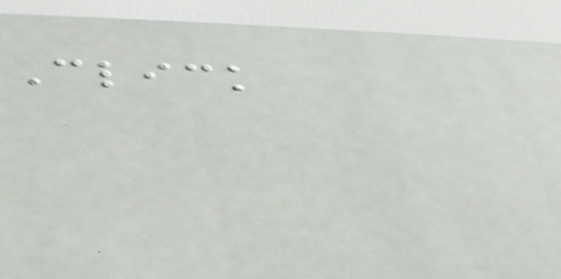Click
